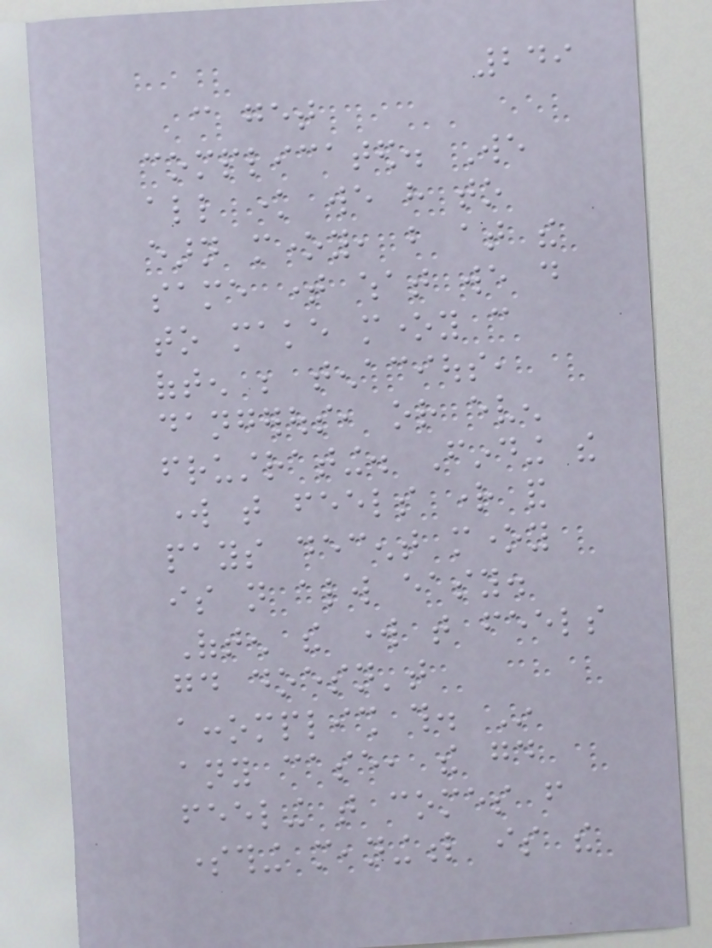249
can get
complicated. We
all know we have to
earn money, but at the
same time what we do
to make money can
often be tenacious,
dangerous, or even
frustrating. Finding the
work that feels right and
pays decent money
is not always easy.
Often the work that feels
good doesn't
accomplish this. In
any case, the good
feeling that comes from
something meaningful is the
